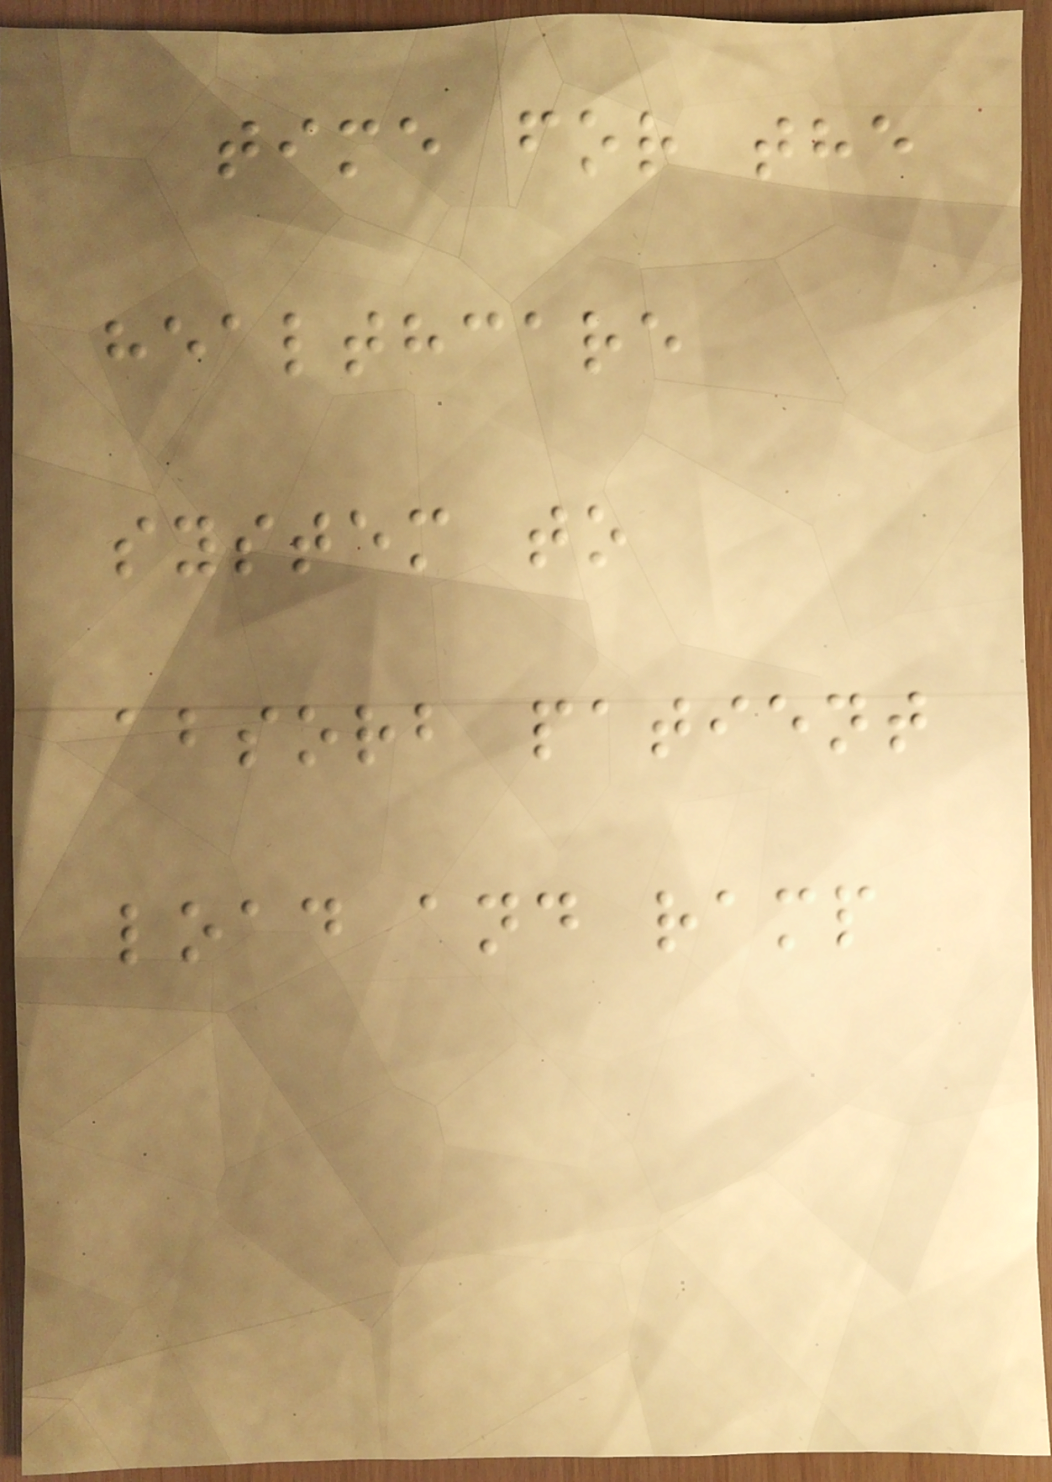time for the
healthcare
system to
absorb patient
load and ramp
